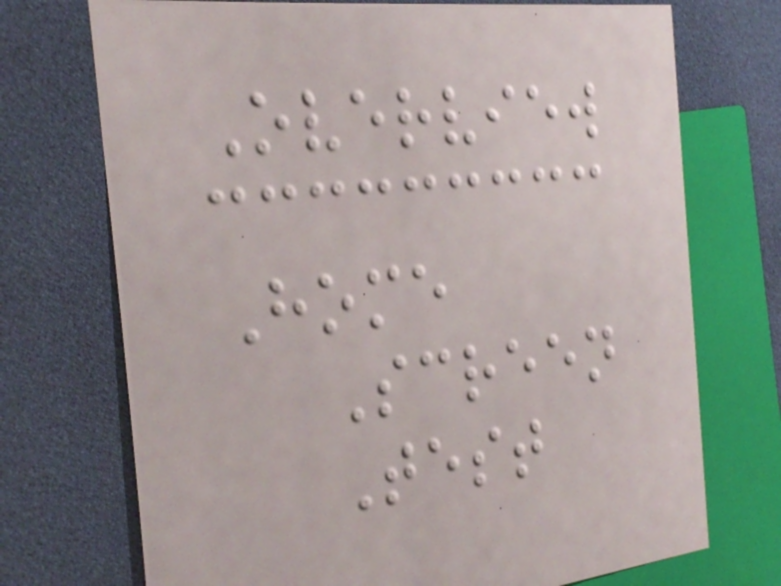Overview
Home
Screen
Test
